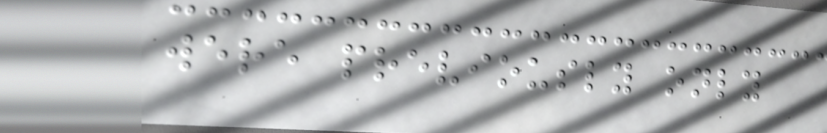were previously only
